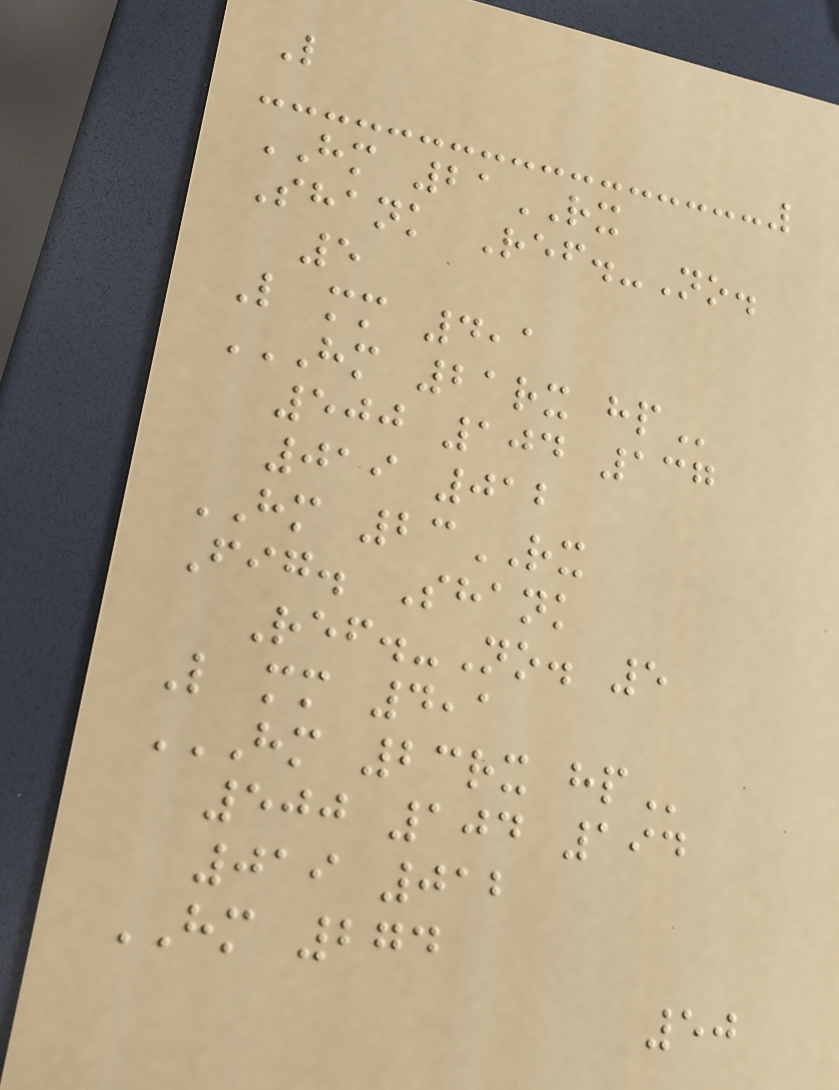L
HM 21RX
Shank Ref.-No.
5
L mm 4,1
HM 21RX HP
500 104 137
019 012
HM 23RX
Fig. Shank
Ref.-No. 5
L mm 4,1
HM 23RX HP
500 104 194
019 012
HM 274
50
